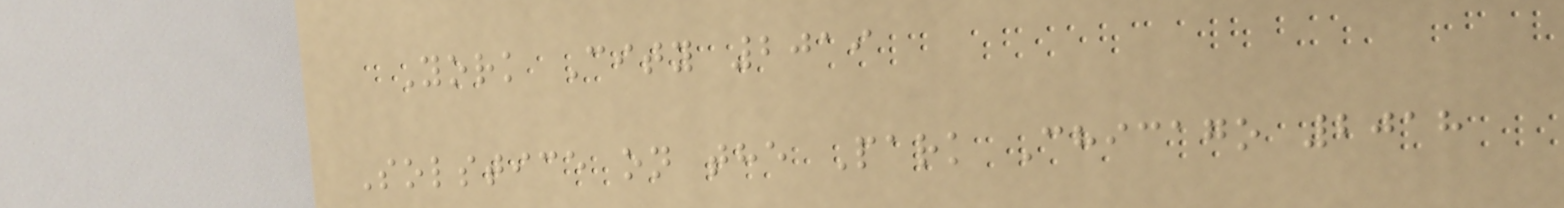York City 2019
Solstice on the Park Chicago 2018
